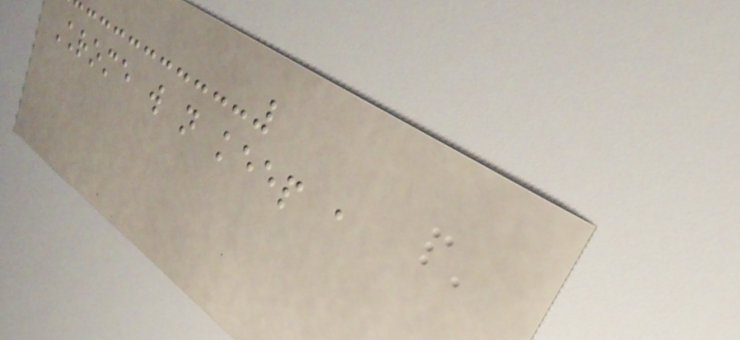Chrome will not keep a
